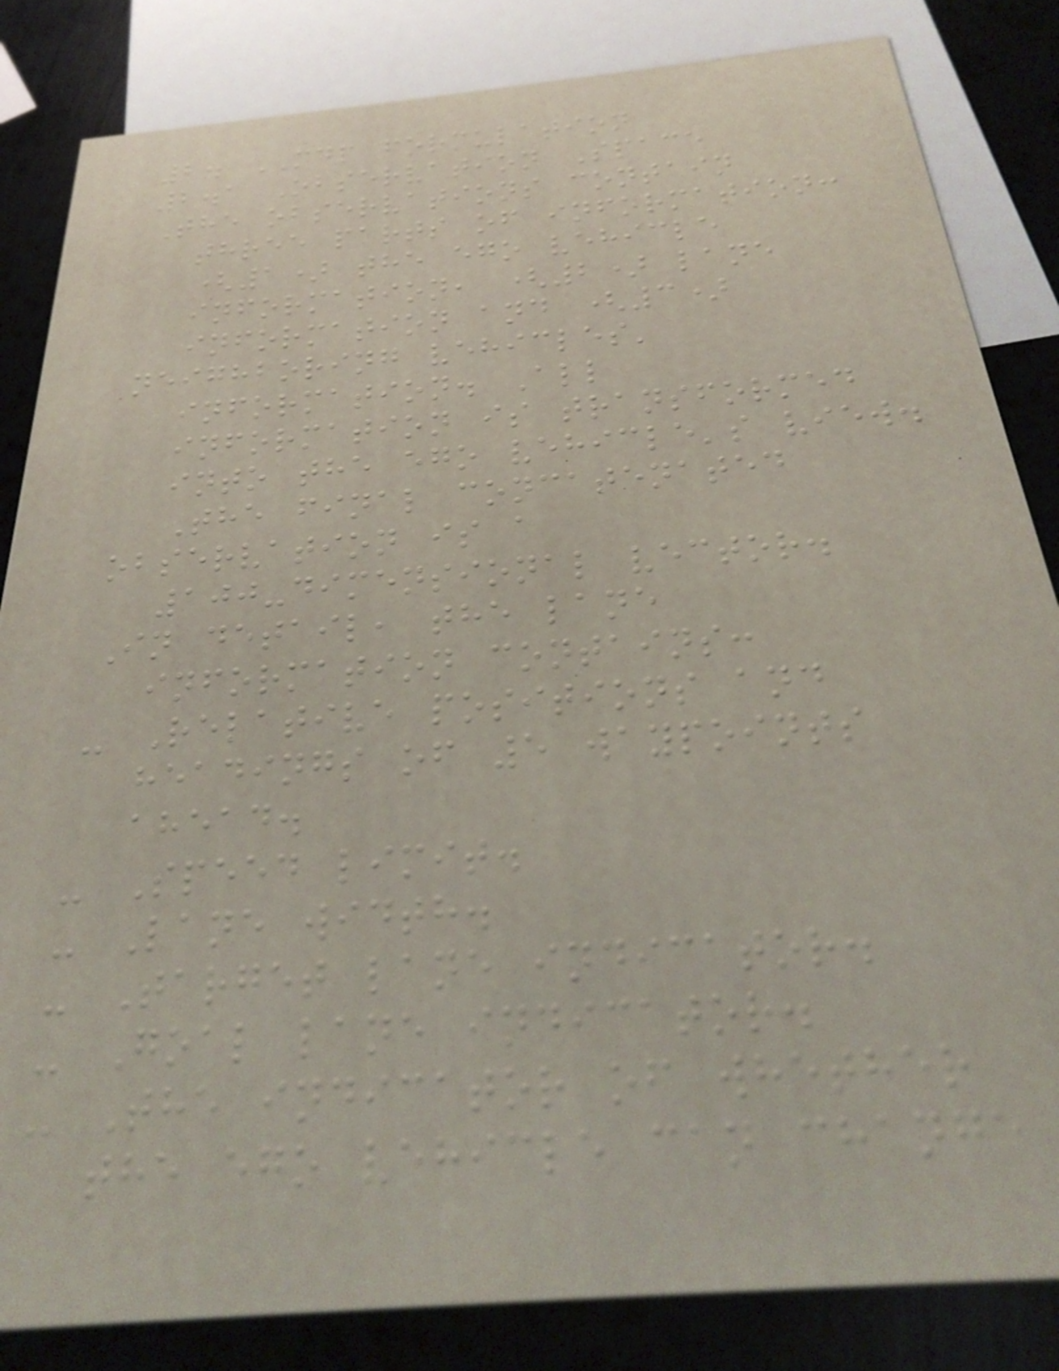2. MDP formulation
2.1 Observation Space
The observations contain
three parts of information:
(1) the ego vehicle
information, (2) lane
information and (3)
neighboring vehicles'
information. All
information is transformed
into the ego vehicle's view.
The final concatenated
observation is a
100-dimensional vector.
In detail, the lane
information contains:
- Relative positions and
headings of 5 waypoints
ahead.
- Speed limit.
- Lane width.
- Target lane indicator.
- Goal lane indicator.
- The indicator of whether
the ego vehicle can change
